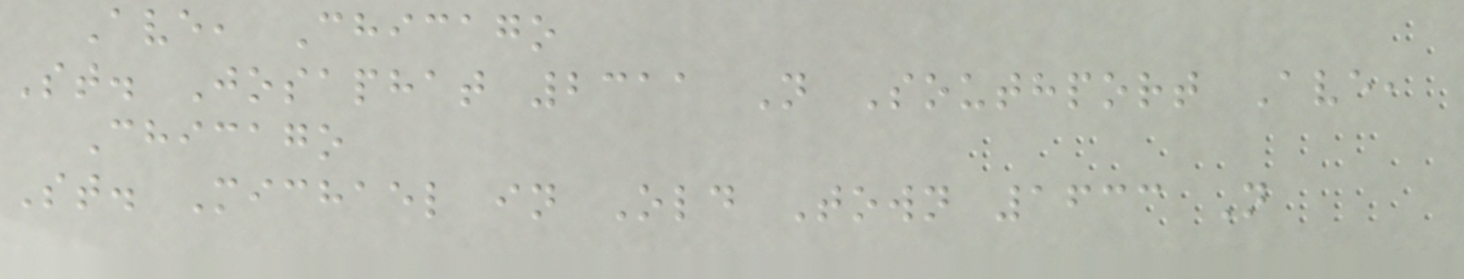Ave, Chicago
St. Josaphat 2311 N Southport Ave,
Chicago
St. Michael in Old Town 1633 N
